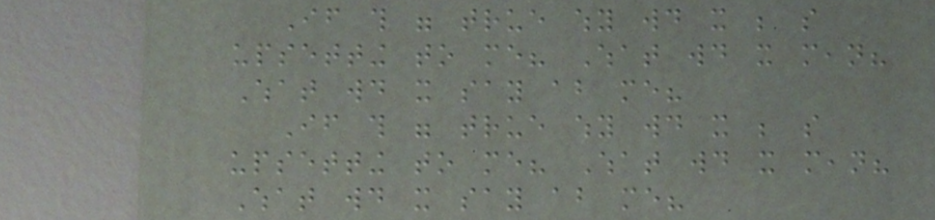If this were true why would it be so
upsetting to me? What would it mean?
What would it say about me?
If this were true why would it be so
upsetting to me? What would it mean?
What would it say about me?
